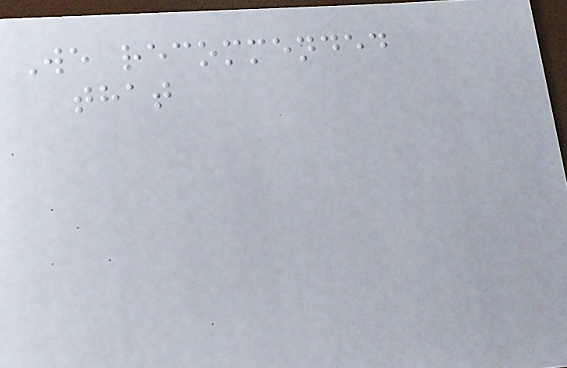We recommended
that
